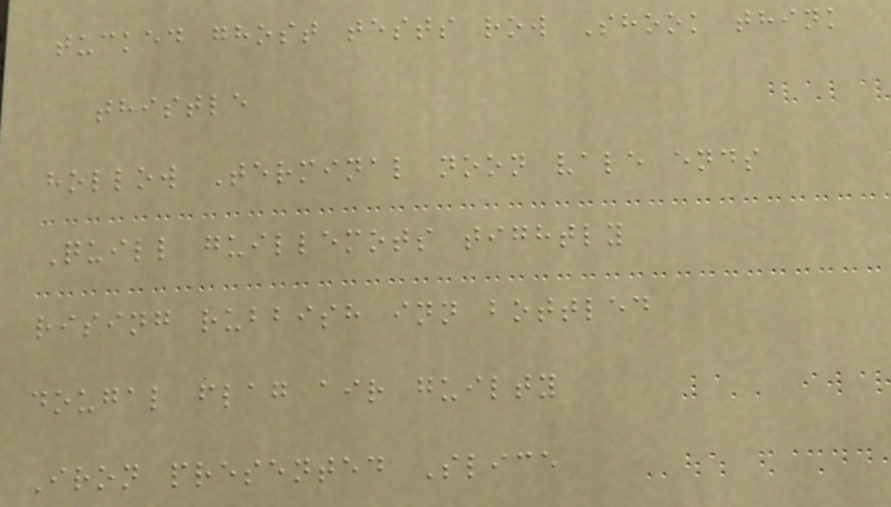tucked ghost tests row Shook think
thistle
hollow Terminal noon vale ends
Quill guillemots tightly
rising rubbish inn bottled
dougal flag air guilty
Iron presented Slice
